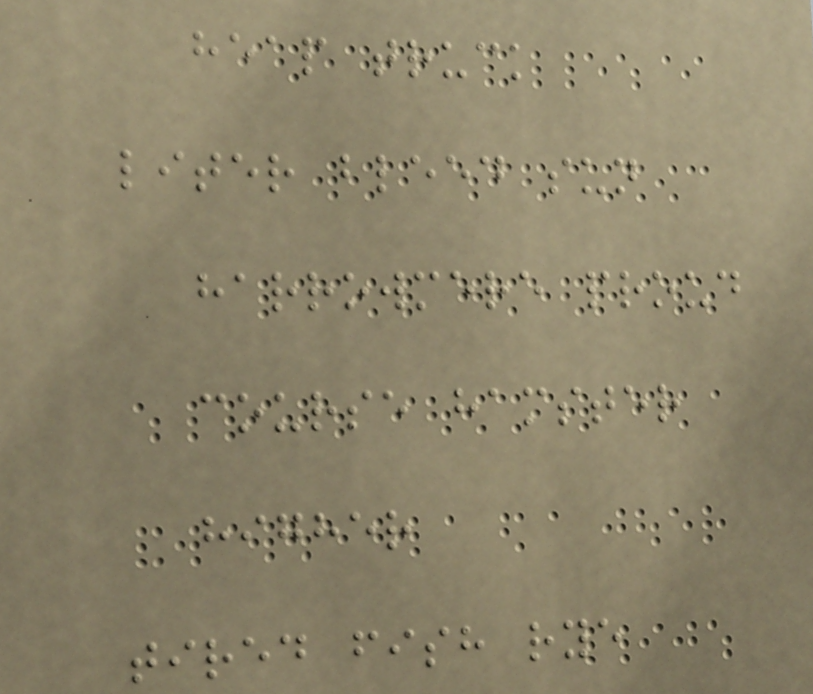heap truck
liter bleed sun
harrowmere proud
course hamster
higher
tired fish rye
